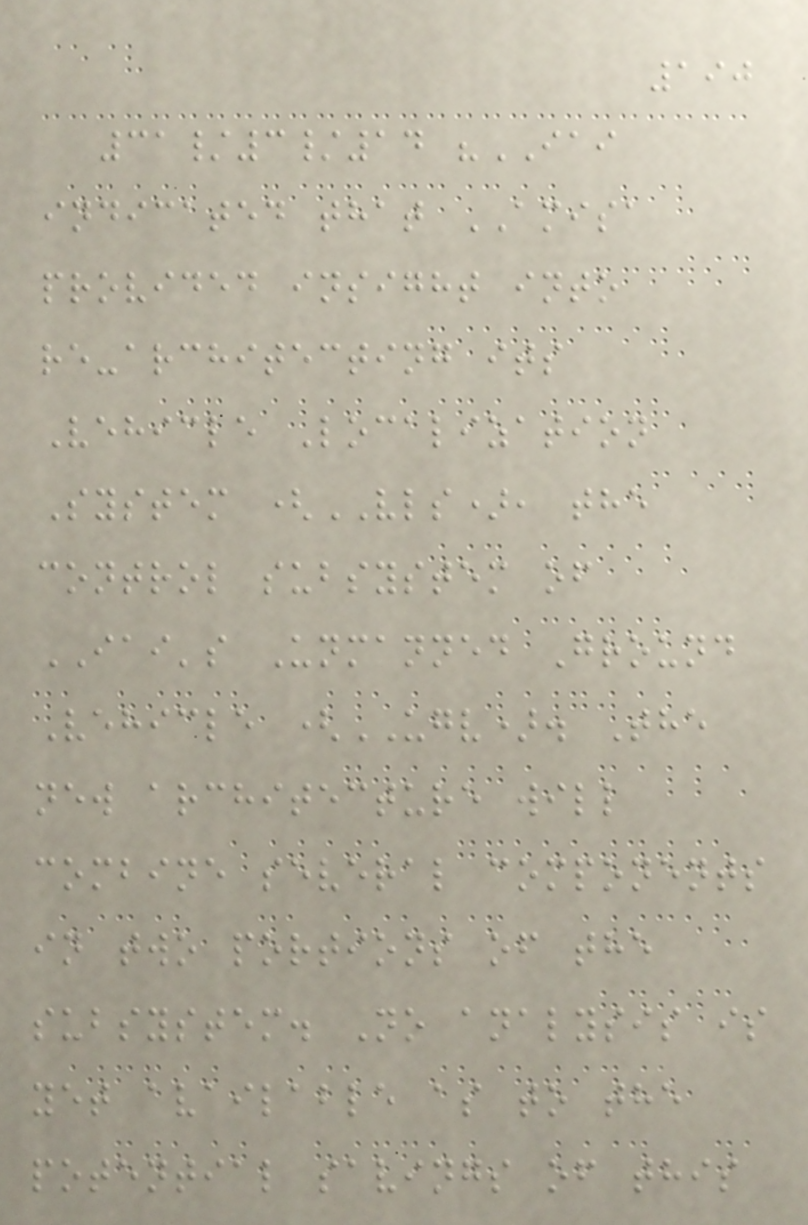190
31/3/14 "IAI
indicated that AMISA
provided insight into
re-architecting its
Vehicle Localization
System (VLS), the
control subsystem of
IAI's Unmanned Ground
Vehicle (UGV). The
new architecture will
combine several components
in two portions of the
subsystem. No analysis is
yet available as to the
potential savings of this
